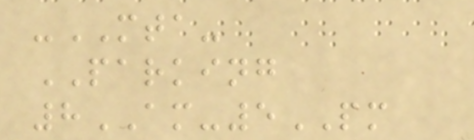-MTA-
PARKING
8AM-5PM
